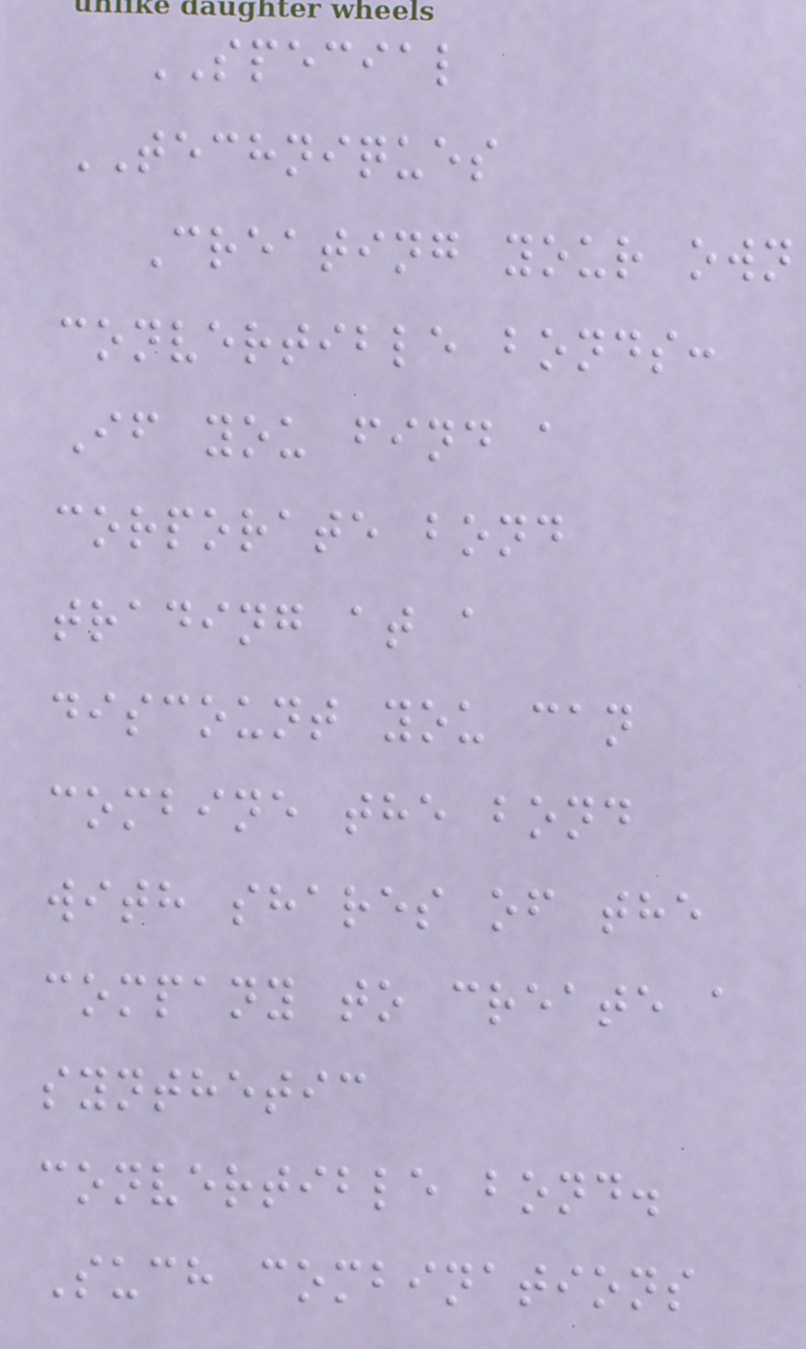SPECIAL
TECHNIQUES
Creating your own
convertible bonds:
If you find a
corporate bond
trading at a
discount you can
combine the bond
with shares of the
company to create a
synthetic
convertible bond.
Such combinations
